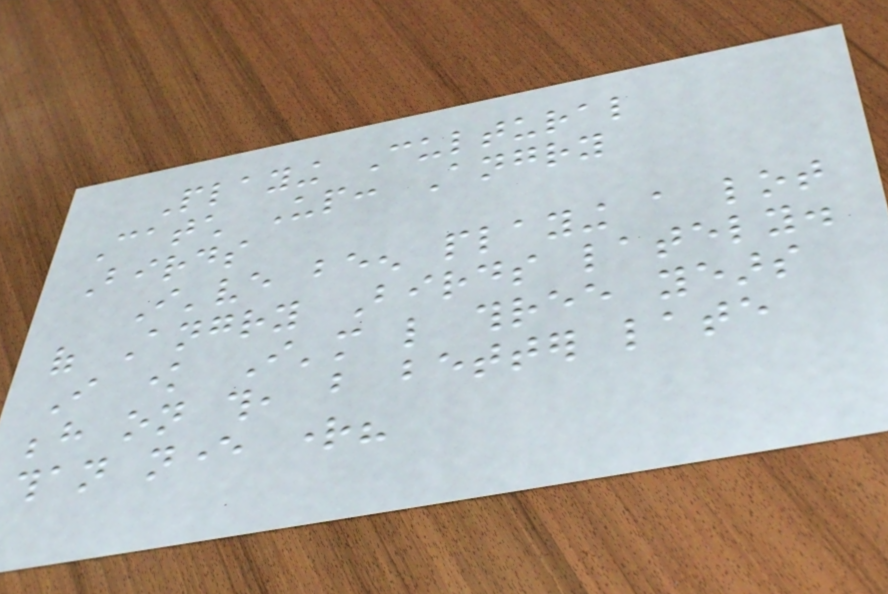Playing Cultural
Catch Up: Angry
Birds
I've been playing a lot
of Angry Birds lately.
I know I'm like three years
behind on this, but better late
than never right?
